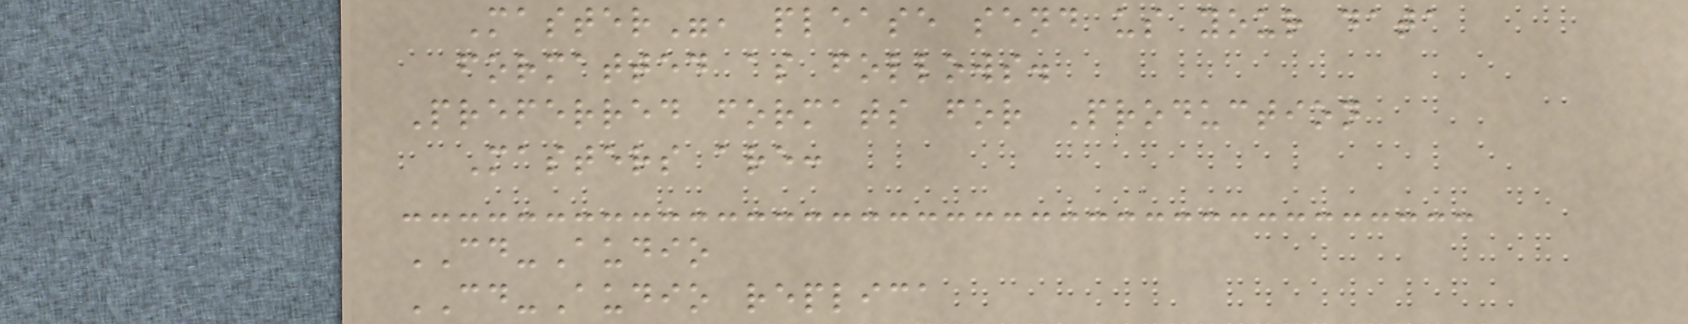Master", please send us your data
formatted as follows.
Preferred formats for Production
Masters are:
CD-Audio
CD-Audio replica
